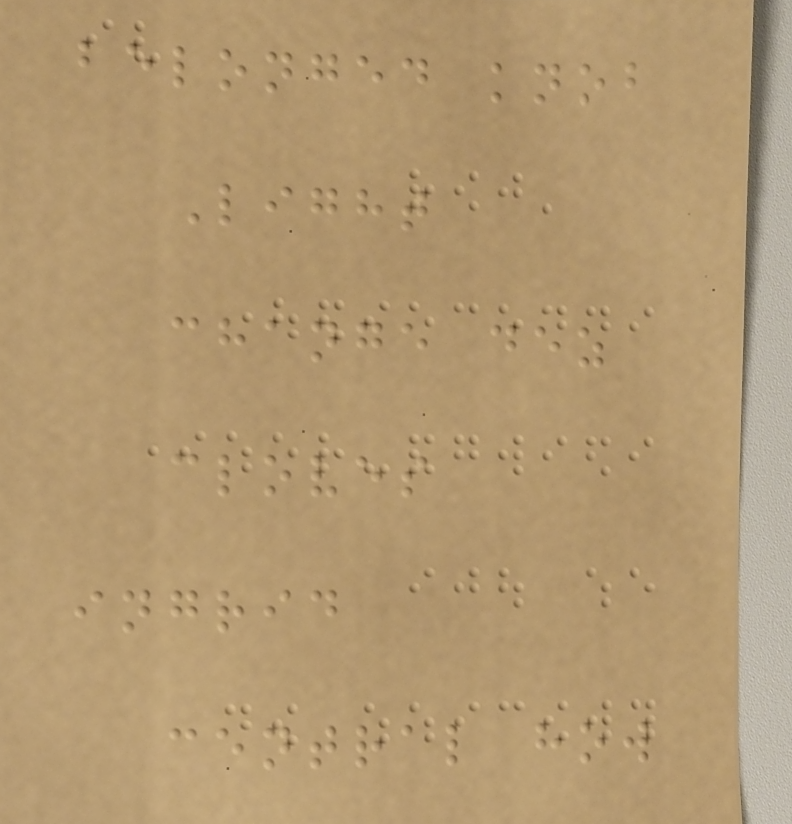belonged knob
Light
change dez
cloves
ingrid
central how
